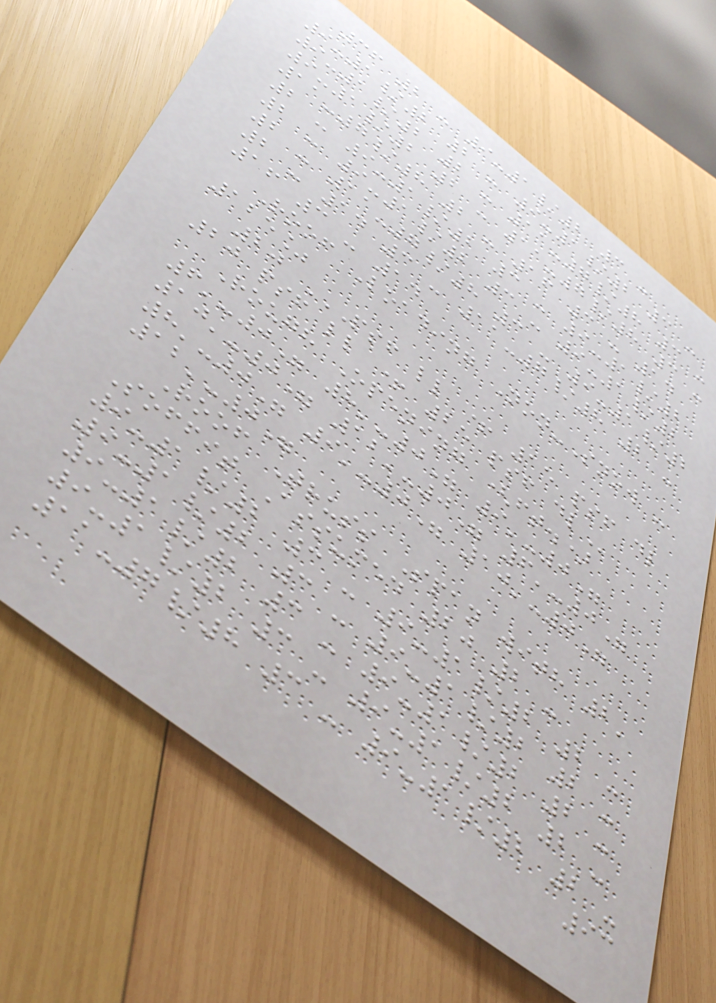36 2 - 9-1/2 3 -
9-1/2 2 - 9-1/2 3 -
9-1/2 2 - 11-7/8 3 -
9-1/2 2 - 11-7/8 3 -
11-7/8 2 - 16 3 - 14
2 - 9-1/2 3 - 9-1/2
2 - 9-1/2 3 - 9-1/2
2 - 11-7/8 3 - 9-1/2
2 - 14 3 - 11-7/8 2 -
16 3 - 14
Roof Loading Non-Snow -
125%
20 PSF LL + 15 PSF DL
20 PSF LL + 25 PSF DL
Rough Opening (ft.)
6'-0" 8'-0" 9'-0"
10'-0" 12'-0" 6'-0"
8'-0" 9'-0" 10'-0"
12'-0"
Roof Truss Span with 2'
Soffit Assumed 20 2 -
9-1/2 3 - 9-1/2 2 -
9-1/2 3 - 9-1/2 2 -
9-1/2 3 - 9-1/2 2 -
9-1/2 3 - 9-1/2 2 -
11-7/8 3 - 9-1/2 2 -
93
